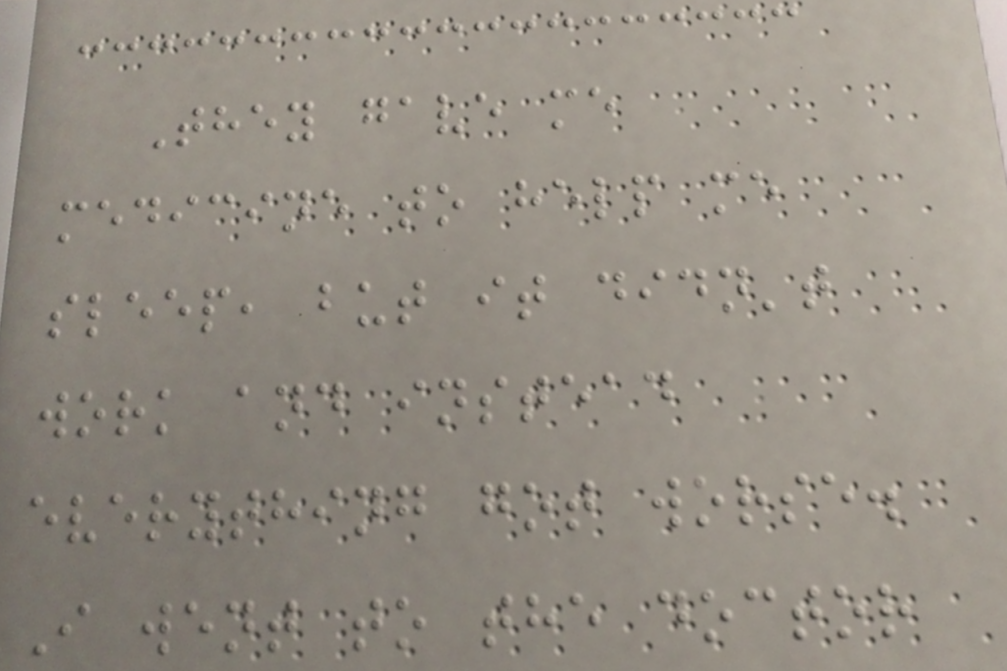They gave me
medicine to help me
sleep, but it didn't
work and instead
everything got worse.
I went to the doctor
